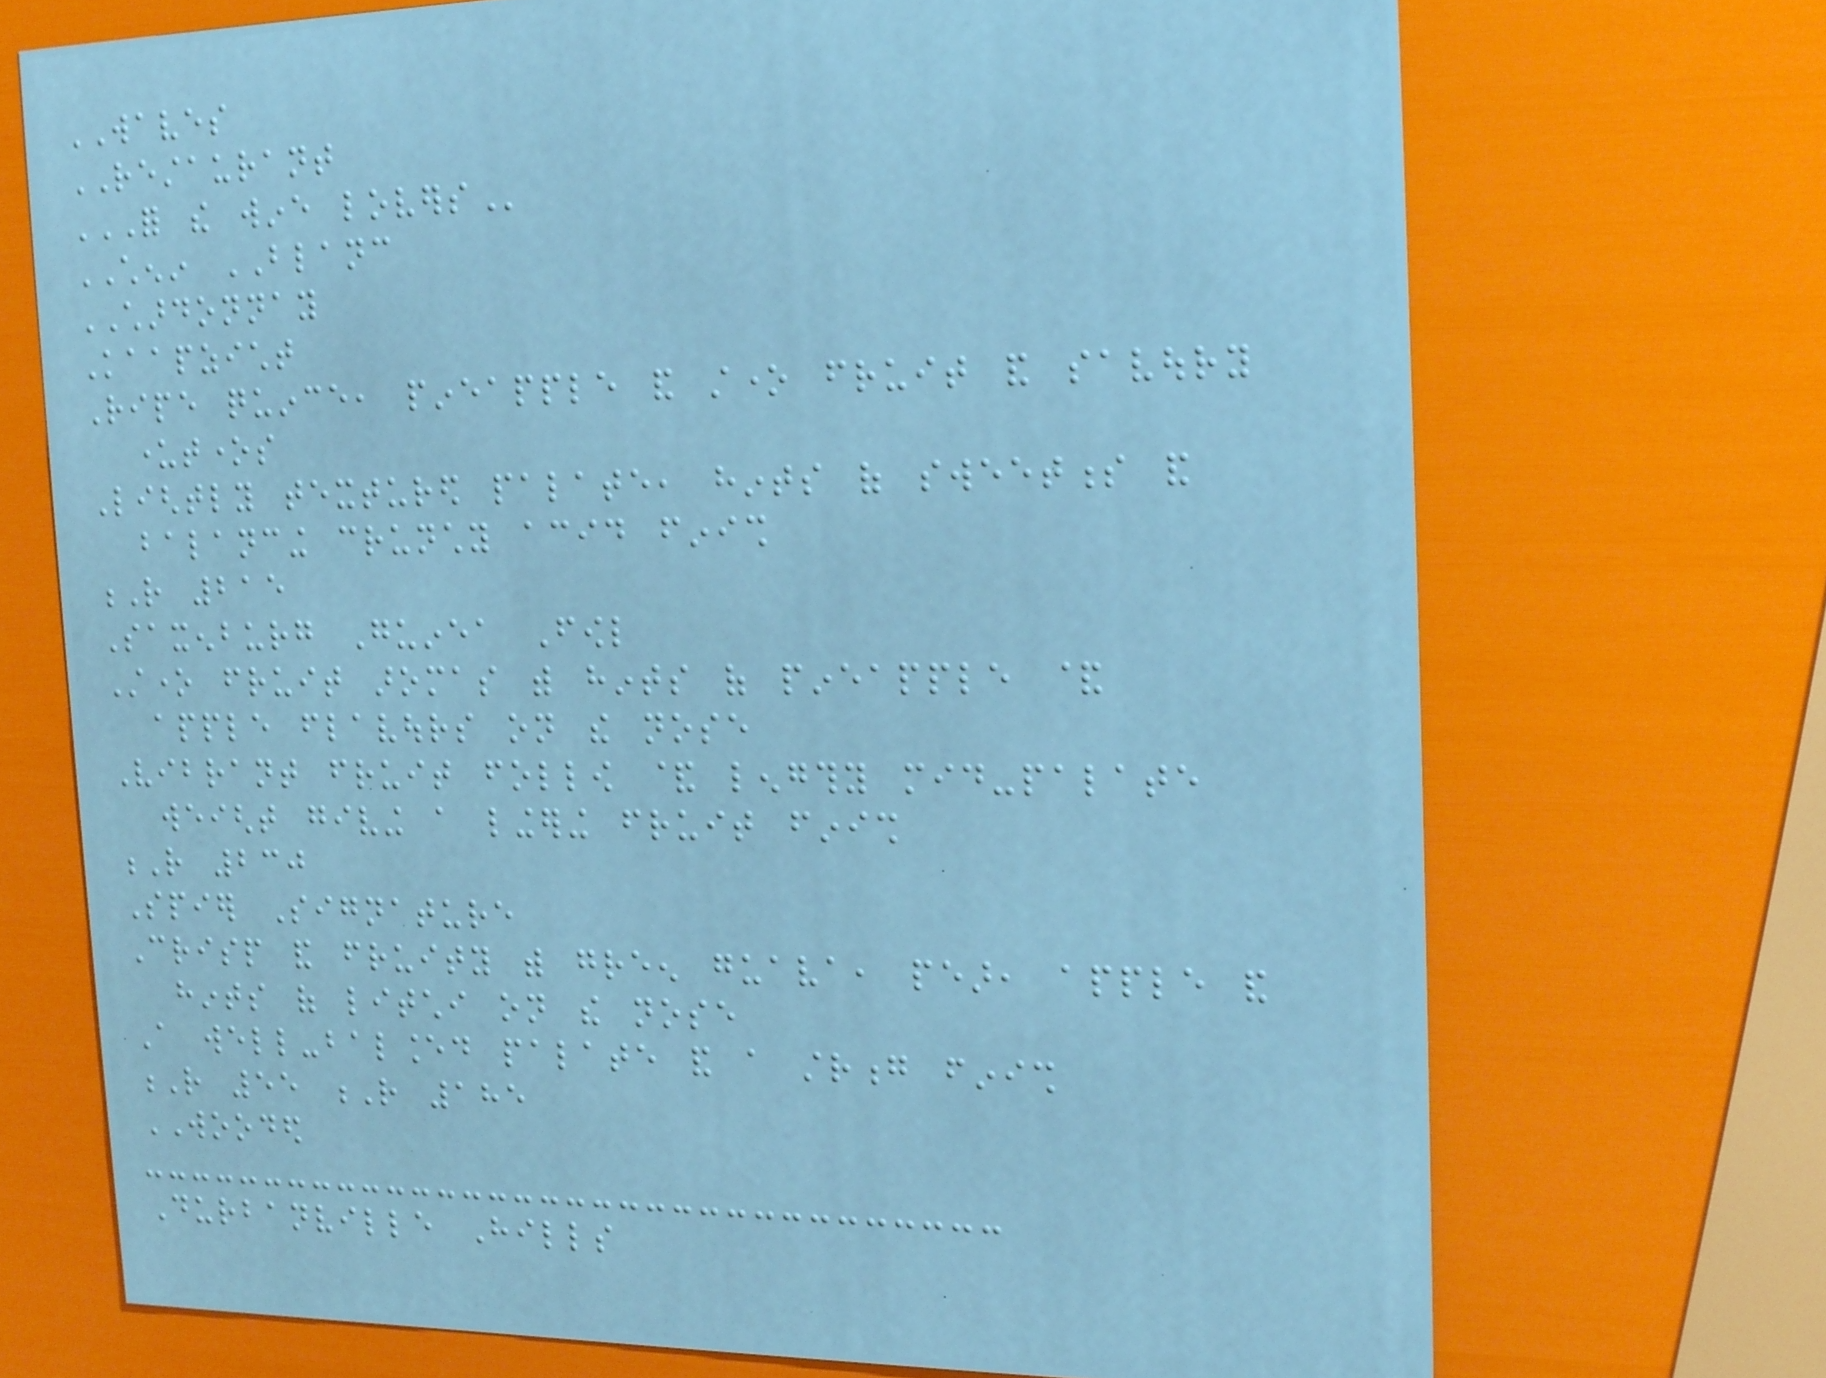WAVES
RESTAURANT
FOR THE WINE LOVERS
CHENIN BLANC
CHARDONNAY
Kaapzicht
Ripe quince, pineapple and stone fruit and savoury
undertones
Lightly textured palate, hints of sweetness and
balancing crunchy acid finish
R 215
Saxenburg Guinea Fowl
Stone fruit aromas with hints of pineapple &
apple flavours on the nose
Vibrant fruit follow & lengthy mid-palate
weight giving a lingering fruit finish
R 230
Spier Signature
Crisp and fruity with green guava, pear, apple and
hints of litchi on the nose
A well-balanced palate and a strong finish
R 55 R 185
WOODED
Durbanville Hills
